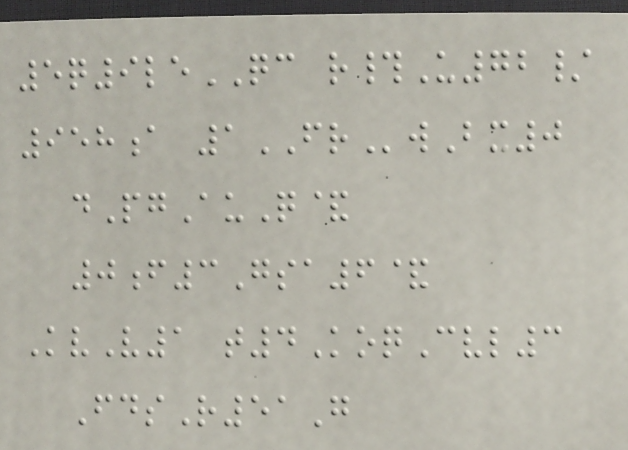5q9leQC r#U72/
958a 1FRwBx0
dPgAuQ&
0f3Gsa6&
KvV1 t4KoqCvl3
FdsR51G
